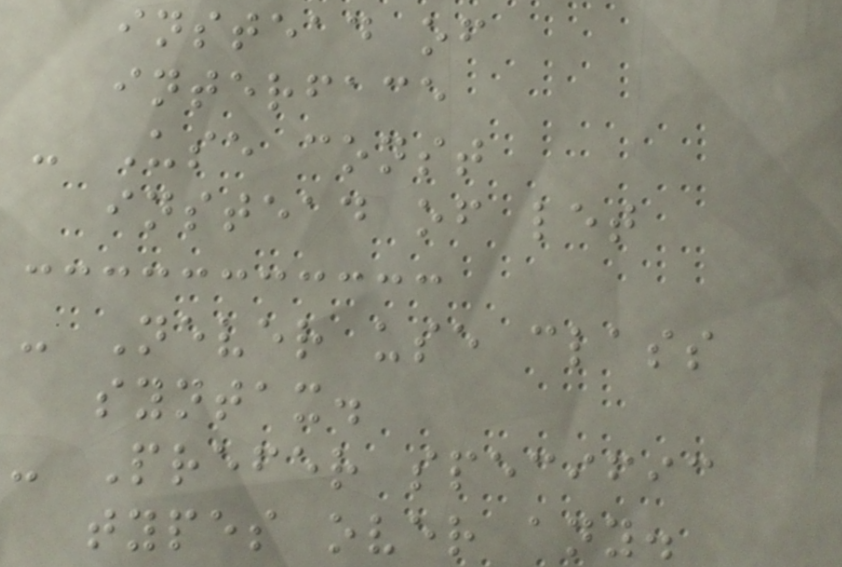instead of
interface
- Use const
instead of let
- Never use class
syntax.
- Prefer specific
types over any.
